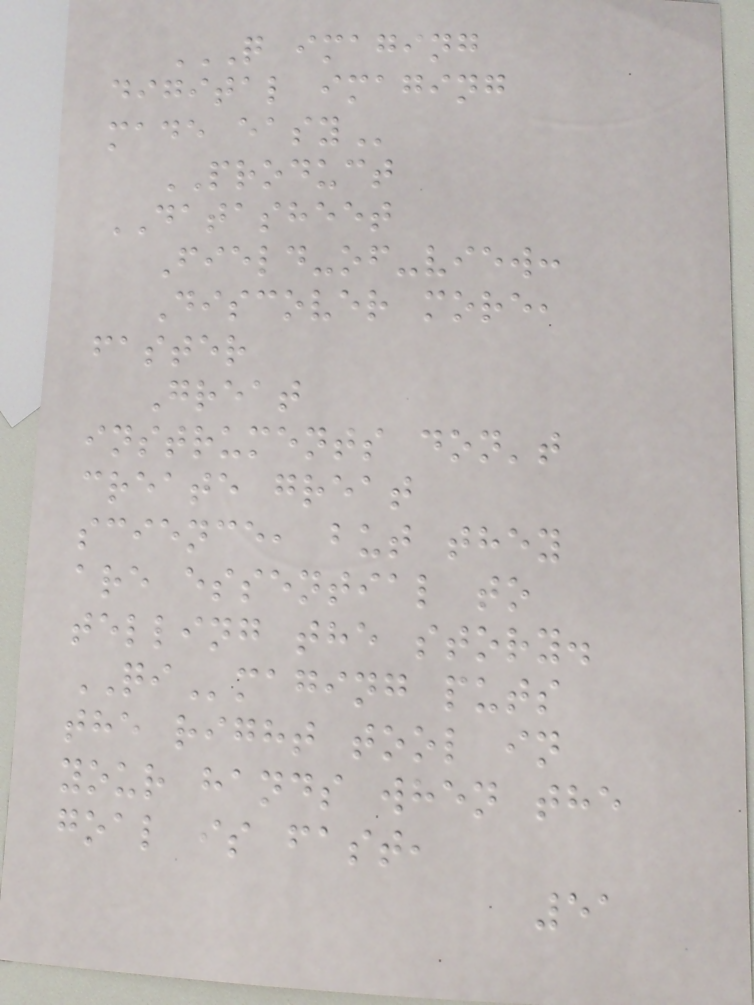Q IMAGING
DIGITAL IMAGING
MADE EASY
PRODUCT
DATASHEET
Field-of-view:
Discover more,
faster
Great
instruments don't
create great
science, but they
are essential to
telling the story.
QImaging puts
the right tool in
your hands when the
goal is fast,
51
